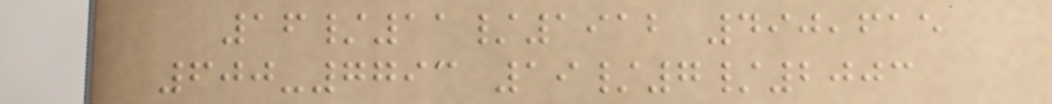16/11/1912 490,615
600-7793 19/7/2003
